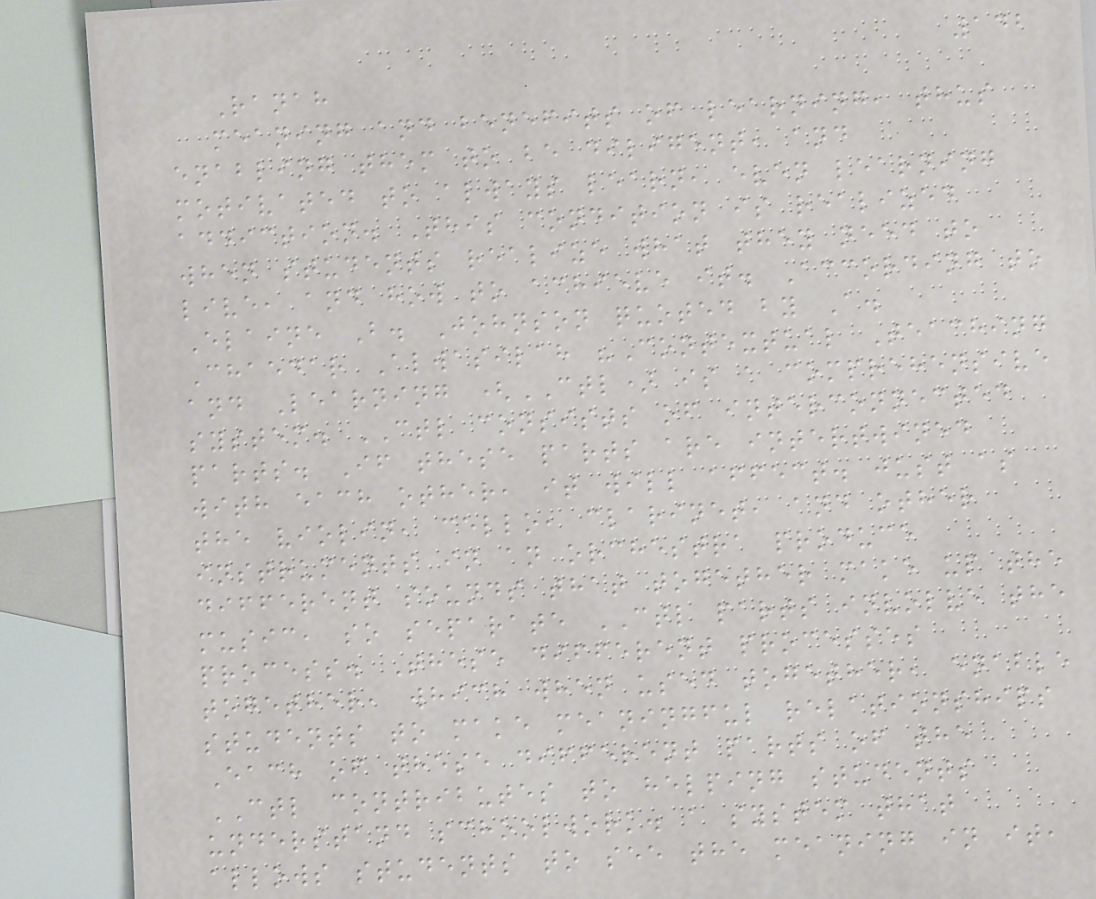142
Ranah
meaning and benefits of learning, thus
enabling them to be diligent, and
motivated to always learn, even learning
addiction. This condition is realized
when students realize what they need to
live, and how to achieve it. According to
Elaine B. Johnson quoted by A.
Chaedar Alwasilah "Contextual Teaching
and Learning (CTL) is a comprehensive
system. CTL consists of interconnected
parts. If these parts are intertwined
with each other, it will affect. just as
the violin, cello, clarinet, and other
instruments in an orchestra produce
different sounds that together make up the
music, so separate CTL parts involve the
process. These different processes
together, which when used together, enable
students to make meaningful relationships
Each of these different parts of the
CTL contributes to helping students
understand schoolwork. a system that
allows students to see the meaning in it,
